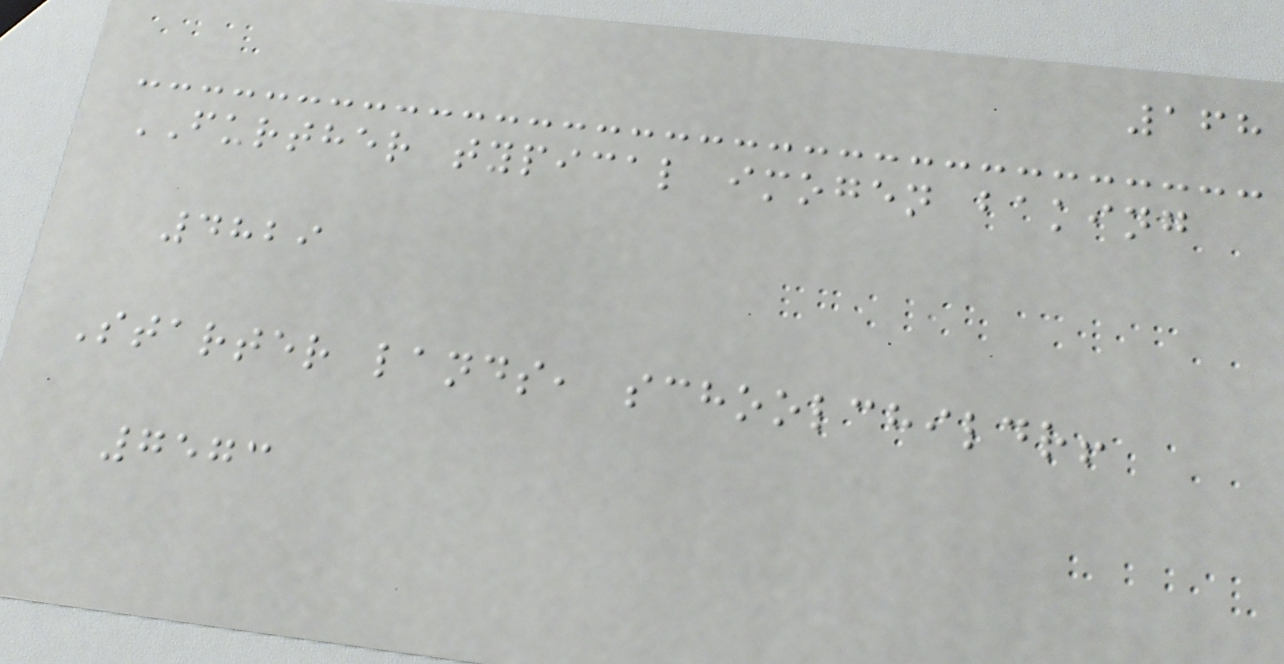168
FURTHER typical imogen baking
4829
Starter lands, schoolchildr!
7573
